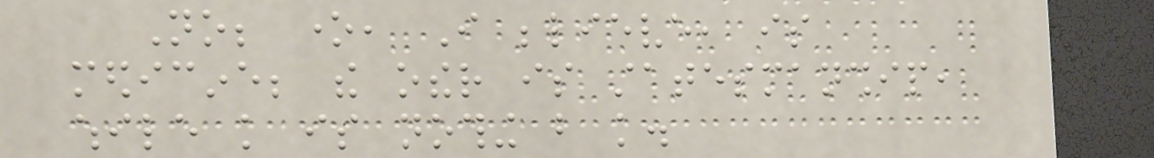No; one, I believe, is
medicine; the other is statesmanship,
while knowledge is nothing but knowledge.
